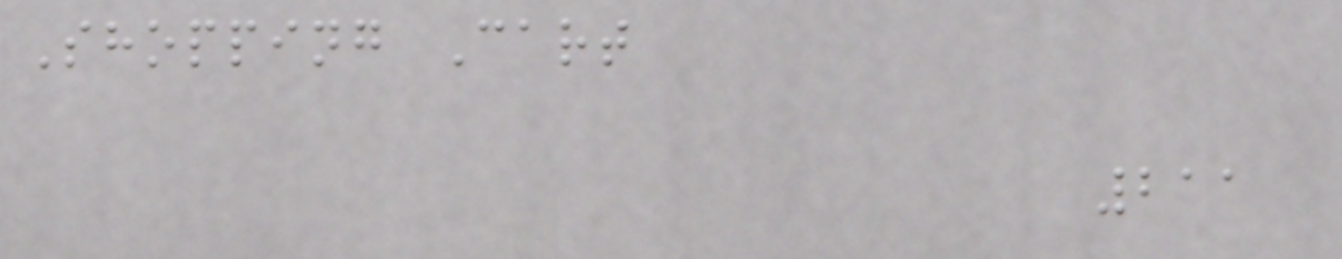Shopping Cart
211
